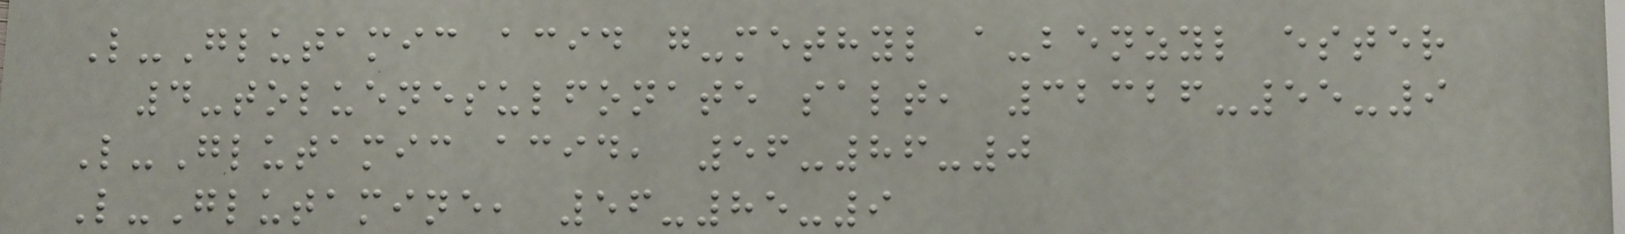L-Glutamic acid g-methyl a-benzyl ester
4-toluenesulfonate salt, 32326-55-9
L-Glutamic acid, 56-86-0
L-Glutamine, 56-85-9
